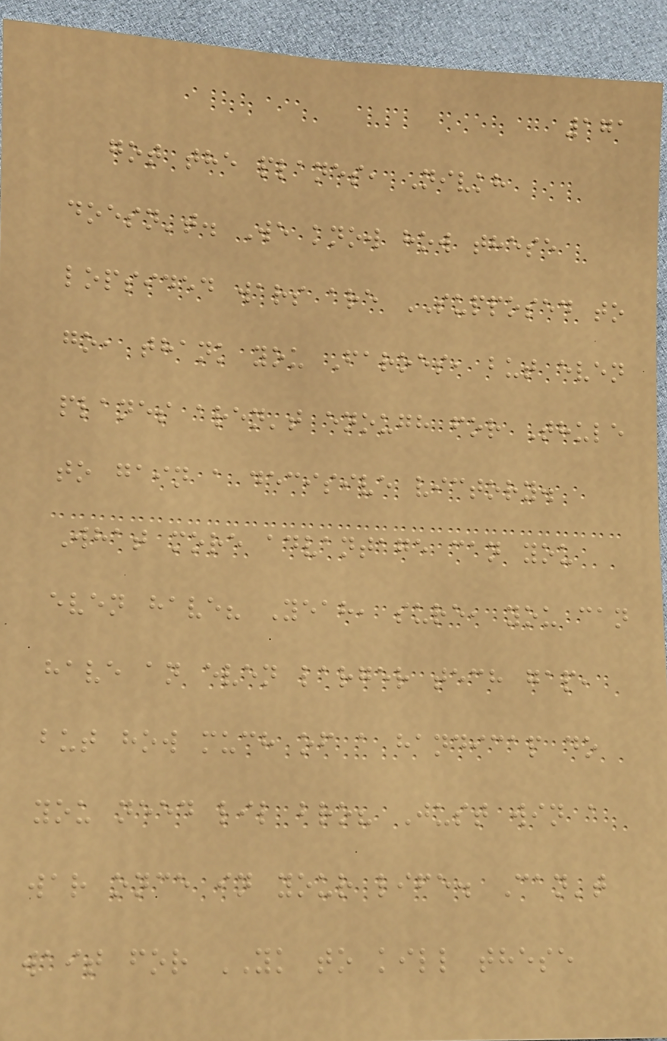171
got the planes, Nivkh
doesn't. We know how these
lopsided wars are SUPPOSED to
go, thank you Faroes, but even
planes aren't enough for Thule
to gain a decisive victory.
What more advantage can you
even have? Yeah, sure, you can
have an even larger tech gap,
but how much of a handicap do
you need lil bro? Just win a
war once in your life. Can't
wait for YK to kill these
